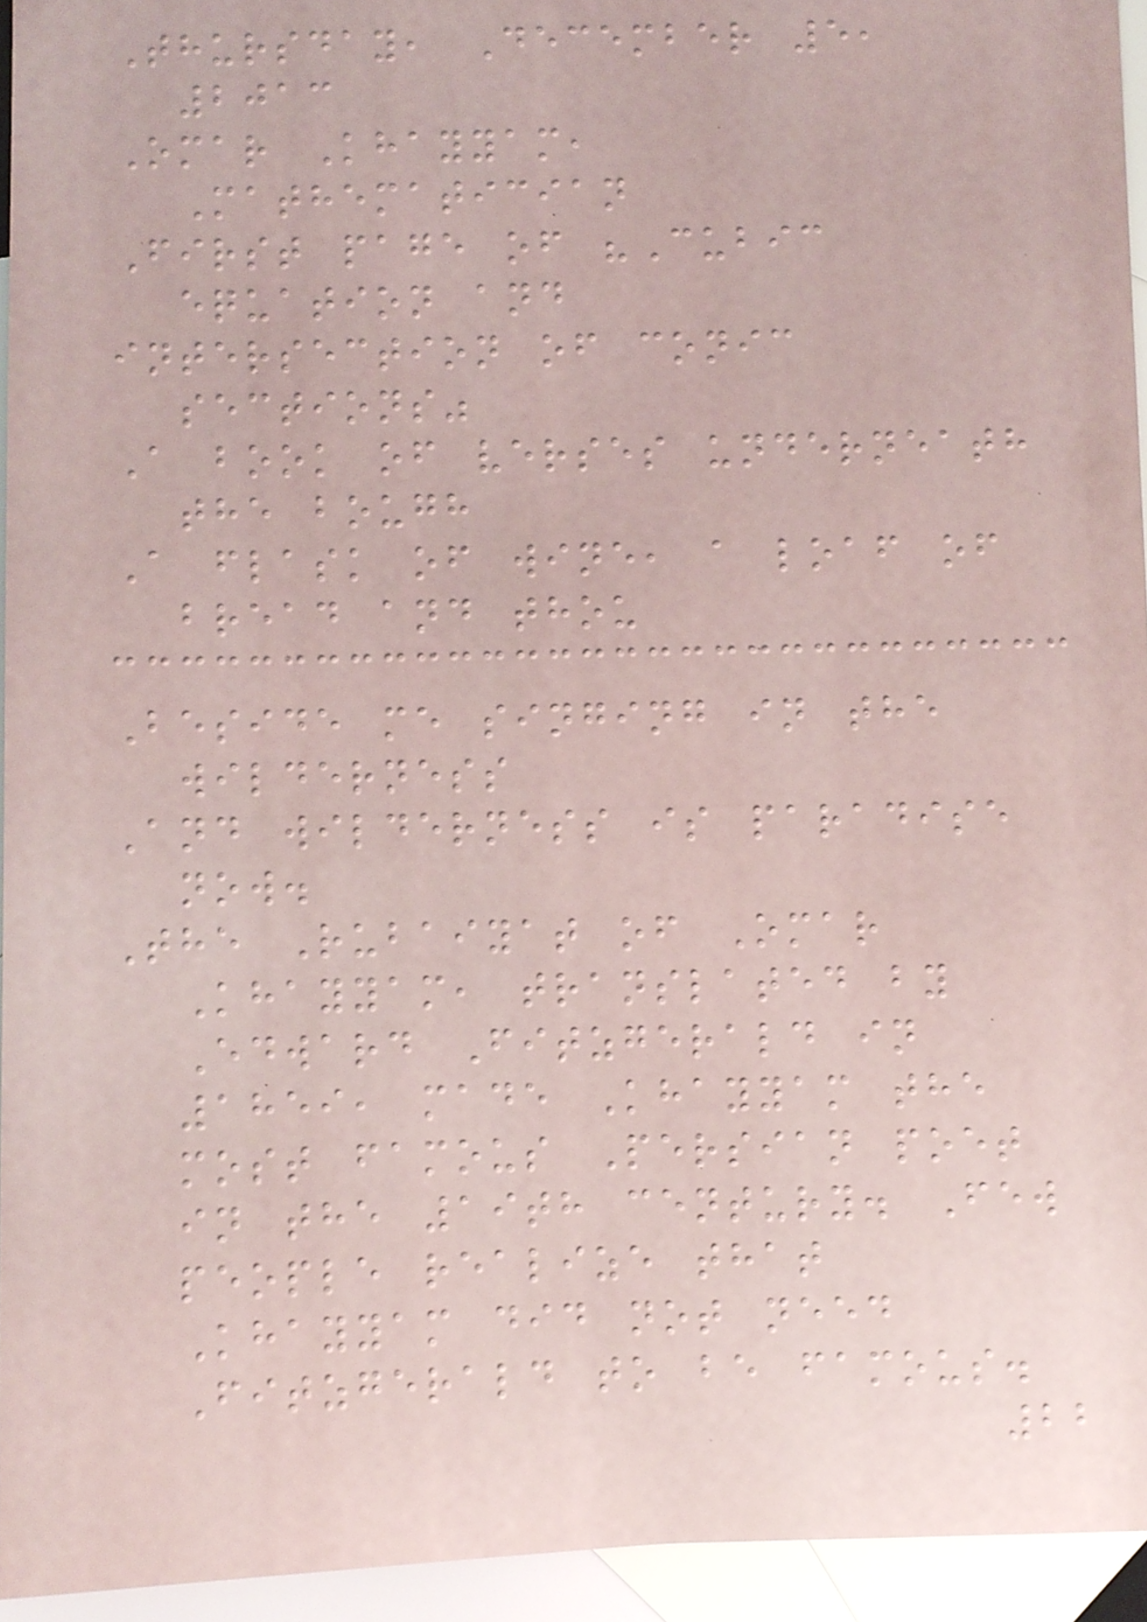Thursday, December 5,
2013
Omar Khayyam,
Mathematician
First page of "Cubic
equation and
intersection of conic
sections"
A book of verses underneath
the bough
A flask of wine, a loaf of
bread and thou
Beside me singing in the
wilderness
And wilderness is paradise
now.
The Rubaiyat of Omar
Khayyam, translated by
Edward Fitzgerald in
1859, made Khayyam the
most famous Persian poet
in the 19th century. Few
people realize that
Khayyam did not need
Fitzgerald to be famous.
22
